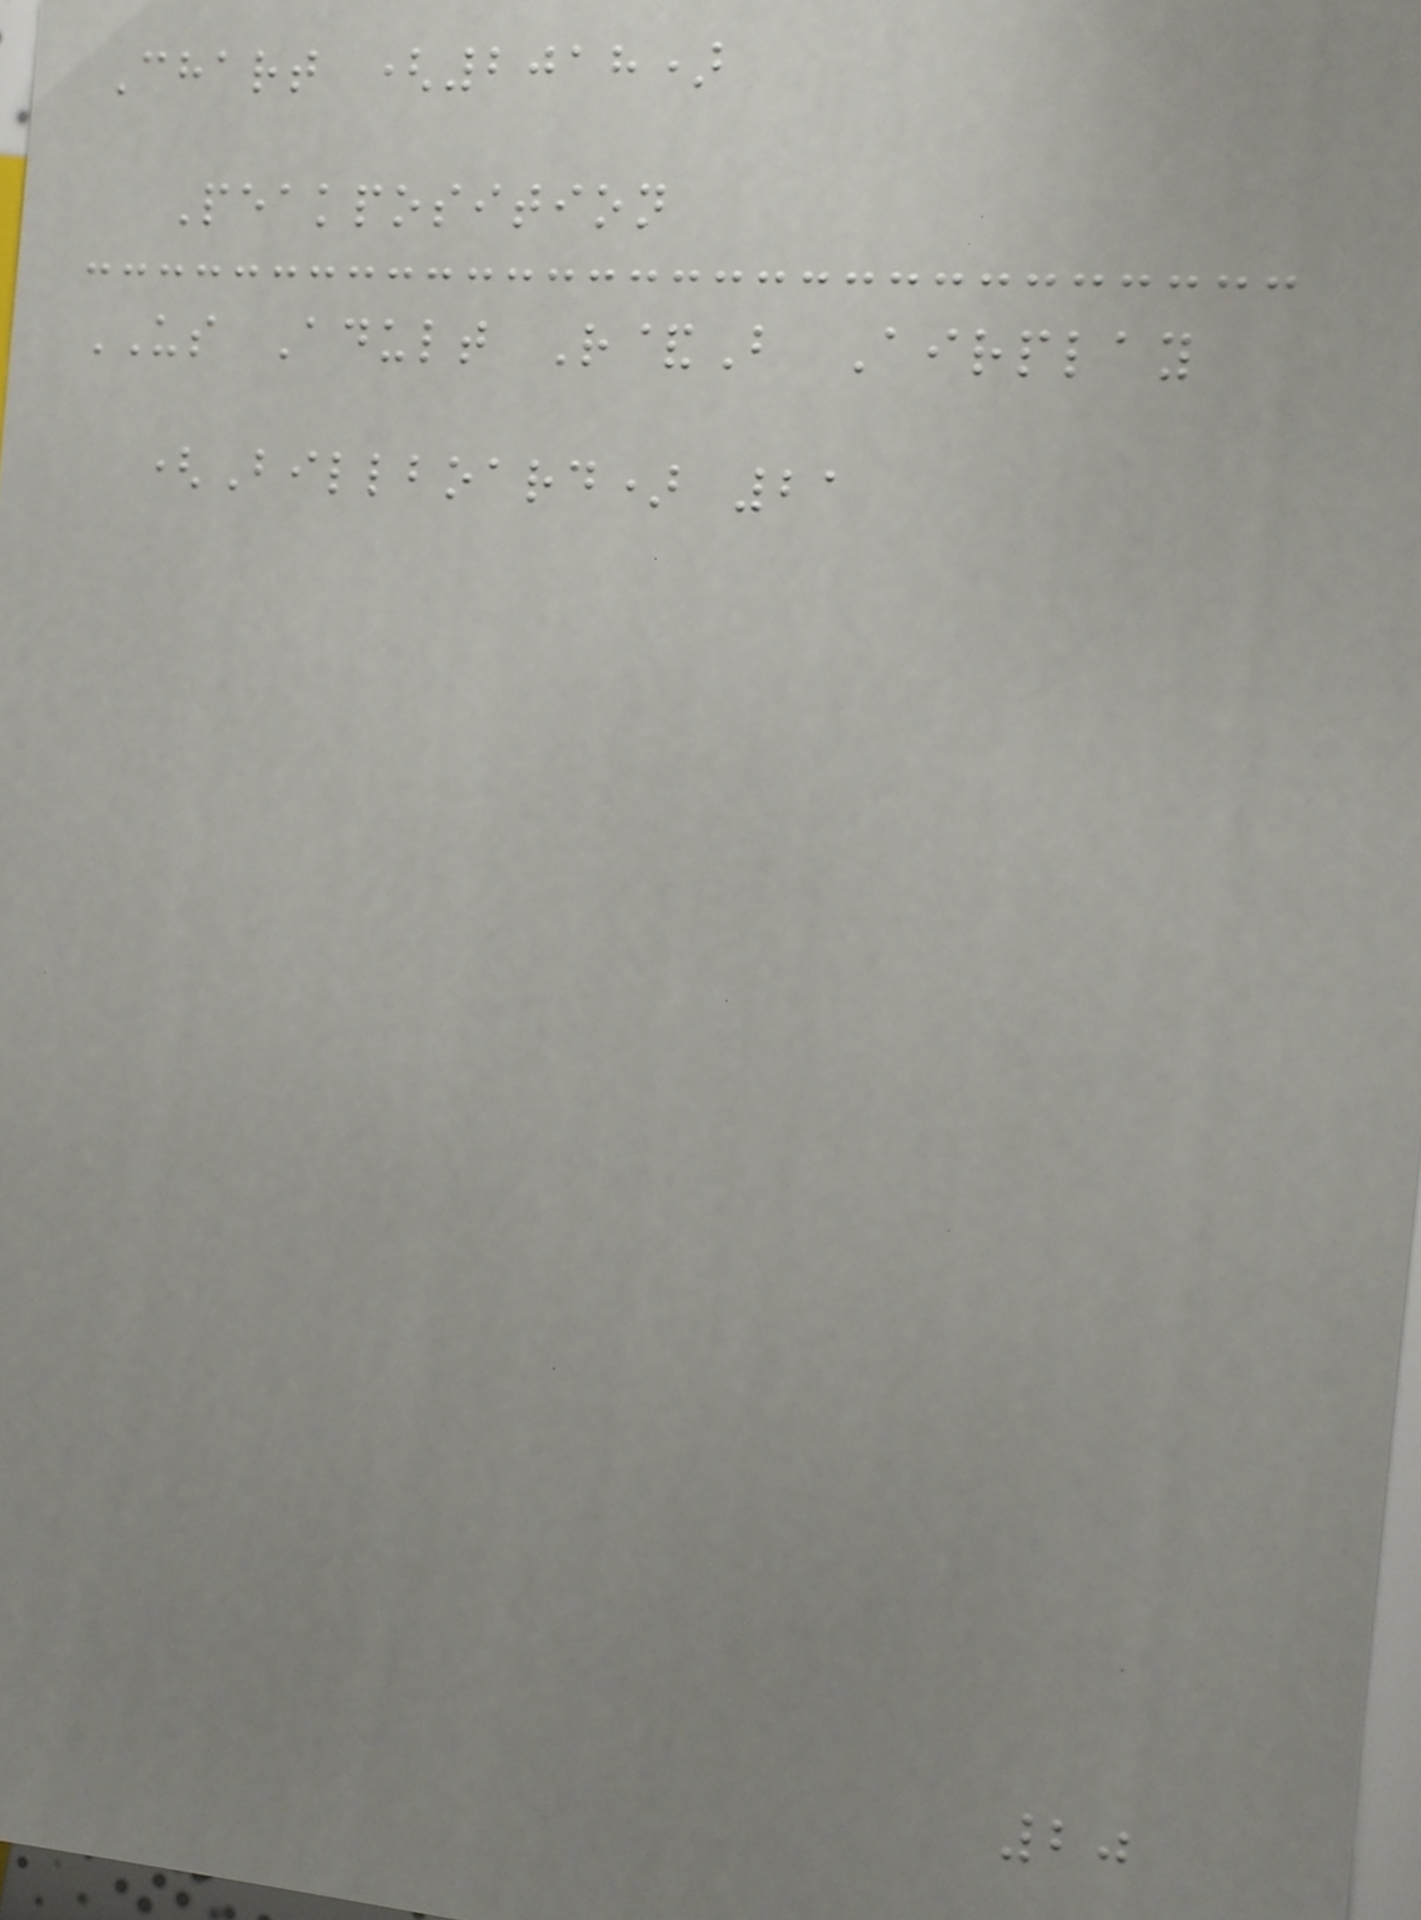Chart (2018)
Peakposition
US Adult R&B Airplay
(Billboard) 21
20
